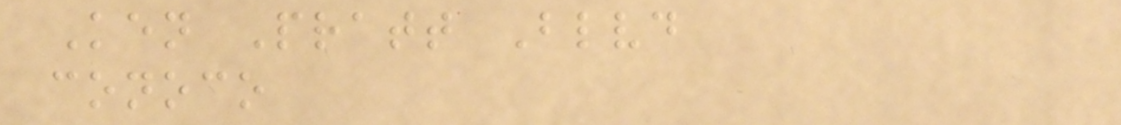Ken Pratt Blvd
conoco
